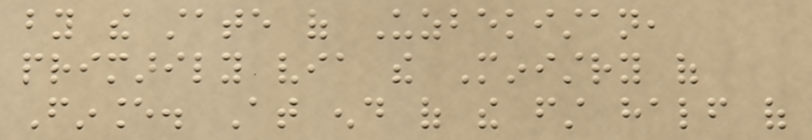by the state of Uzbekistan,
primarily via the Ministry of
Finance. At end of the first half of
